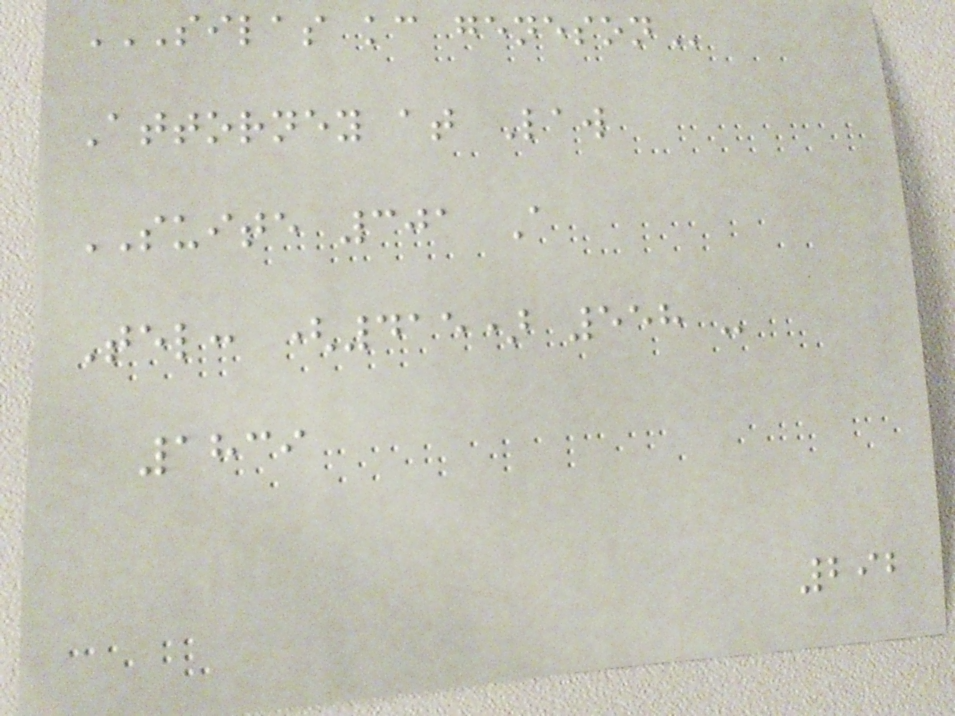SILAS KC GENESON
Attorney at Law
SUITE 301 A
Tel: (415) 558 -
1839
292
